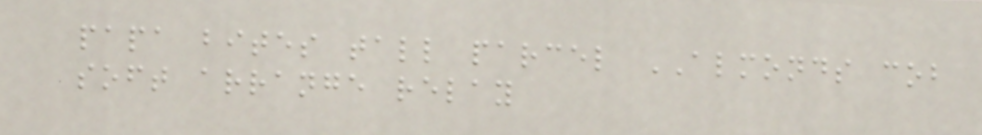papa bites tall parcel ALMONDS cob
soft arrange relay
